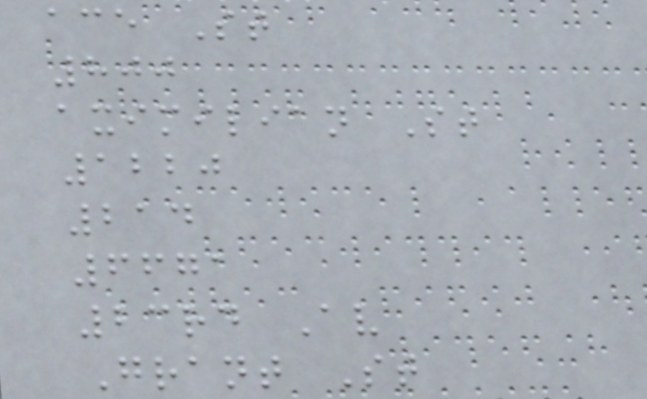ace St
800
aximilian St
1220
214
6671
23rd Av
Grant St
